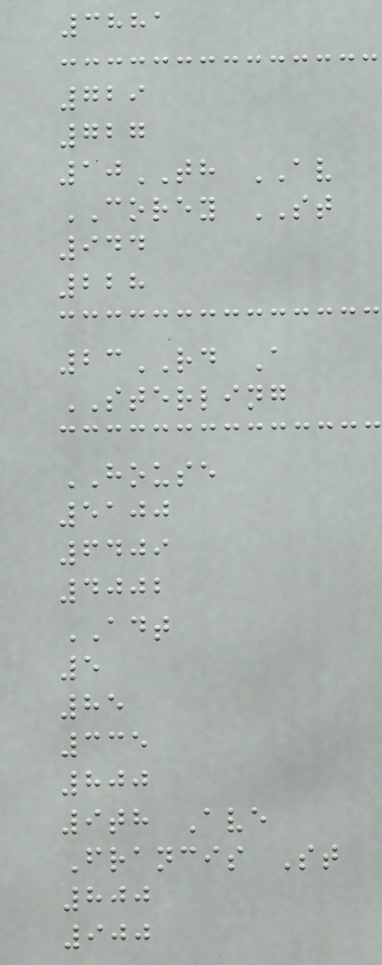3881
729
727
10TH AV
COREY ST
944
228
23RD A
STERLING
HOUSE
5100
6409
4002
ADT
5
85
335
800
9th Ave
Francis St
800
900
